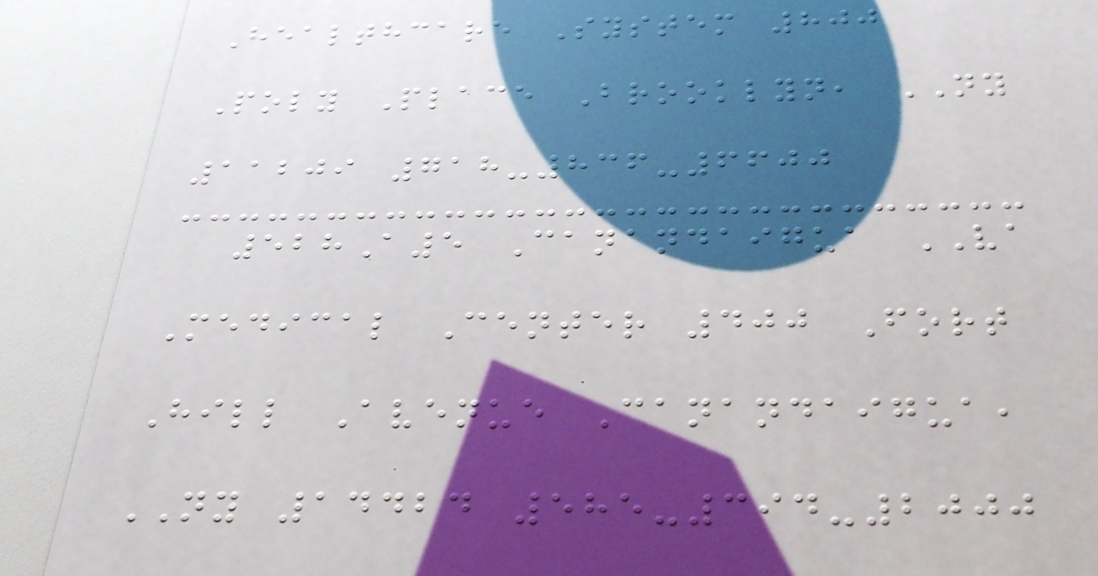Healthcare System 800
Poly Place Brooklyn, NY
11209 718-836-6600
528A5 Canandaigua VA
Medical Center 400 Fort
Hill Avenue Canandaigua,
NY 14424 585-394-2000
